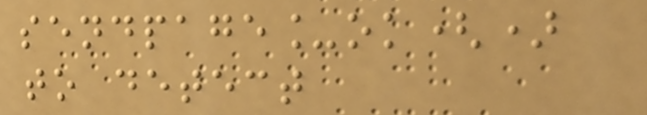sendpage_ok()
to detect
